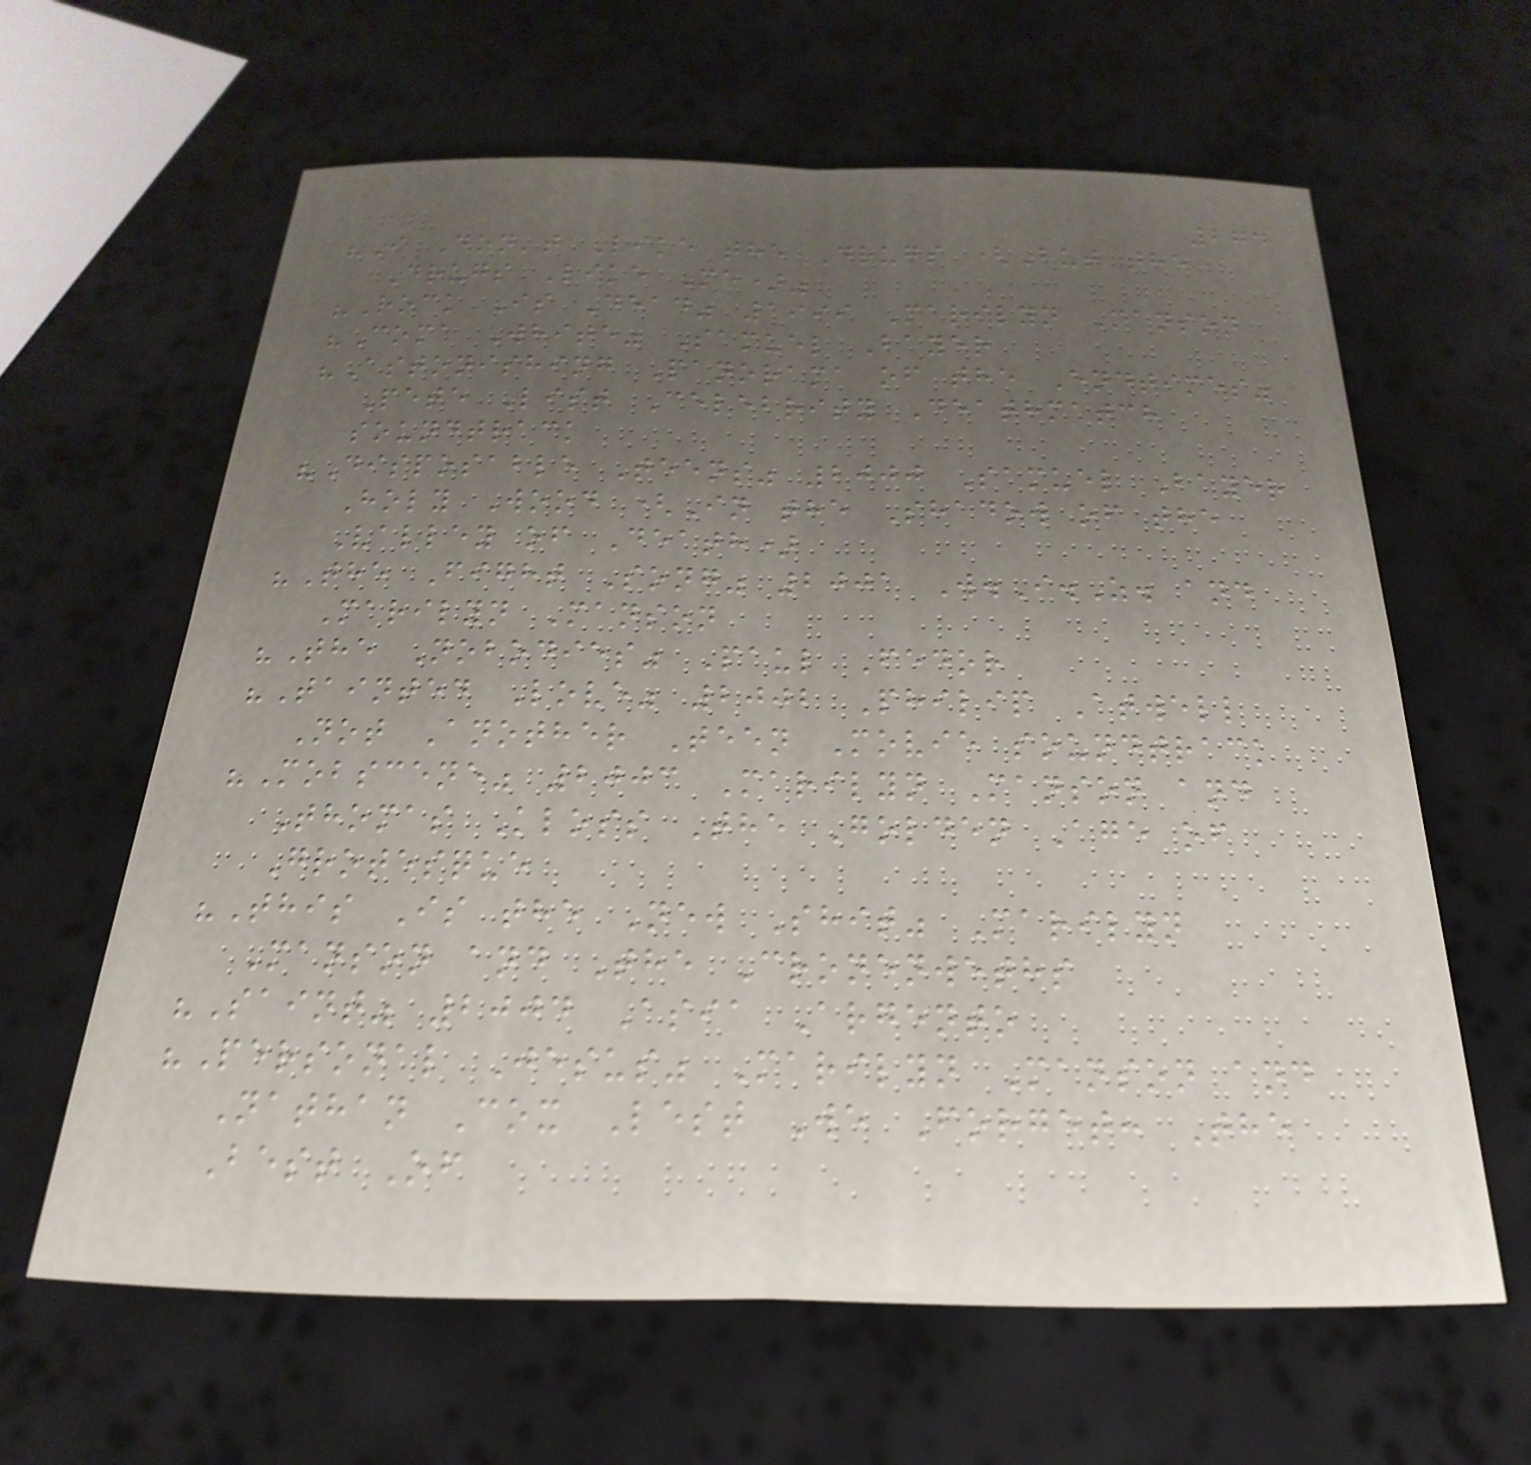274
"I Don't Like the Drugs (But the
Drugs Like Me)"
"Rock Is Dead" 1999 Marilyn Manson
"Coma White" Samuel Bayer
"Astonishing Panorama of the Endtimes"
Pete List Celebrity Deathmatch
soundtrack
"Disposable Teens" 2000 Samuel Bayer
Holy Wood (In the Shadow of the
Valley of Death)
"The Fight Song" 2001 W.I.Z. and
Marilyn Manson
"The Nobodies" Paul Fedor
"Tainted Love" 2002 Philip Atwell
Not Another Teen Movie soundtrack
"Mobscene" 2003 Marilyn Manson and
Thomas Kloss The Golden Age of
Grotesque
"This Is the New Shit" Marilyn
Manson and The Cronenweths
"Saint" 2004 Asia Argento
"Personal Jesus" Marilyn Manson and
Nathan Cox Lest We Forget: The
Best Of
